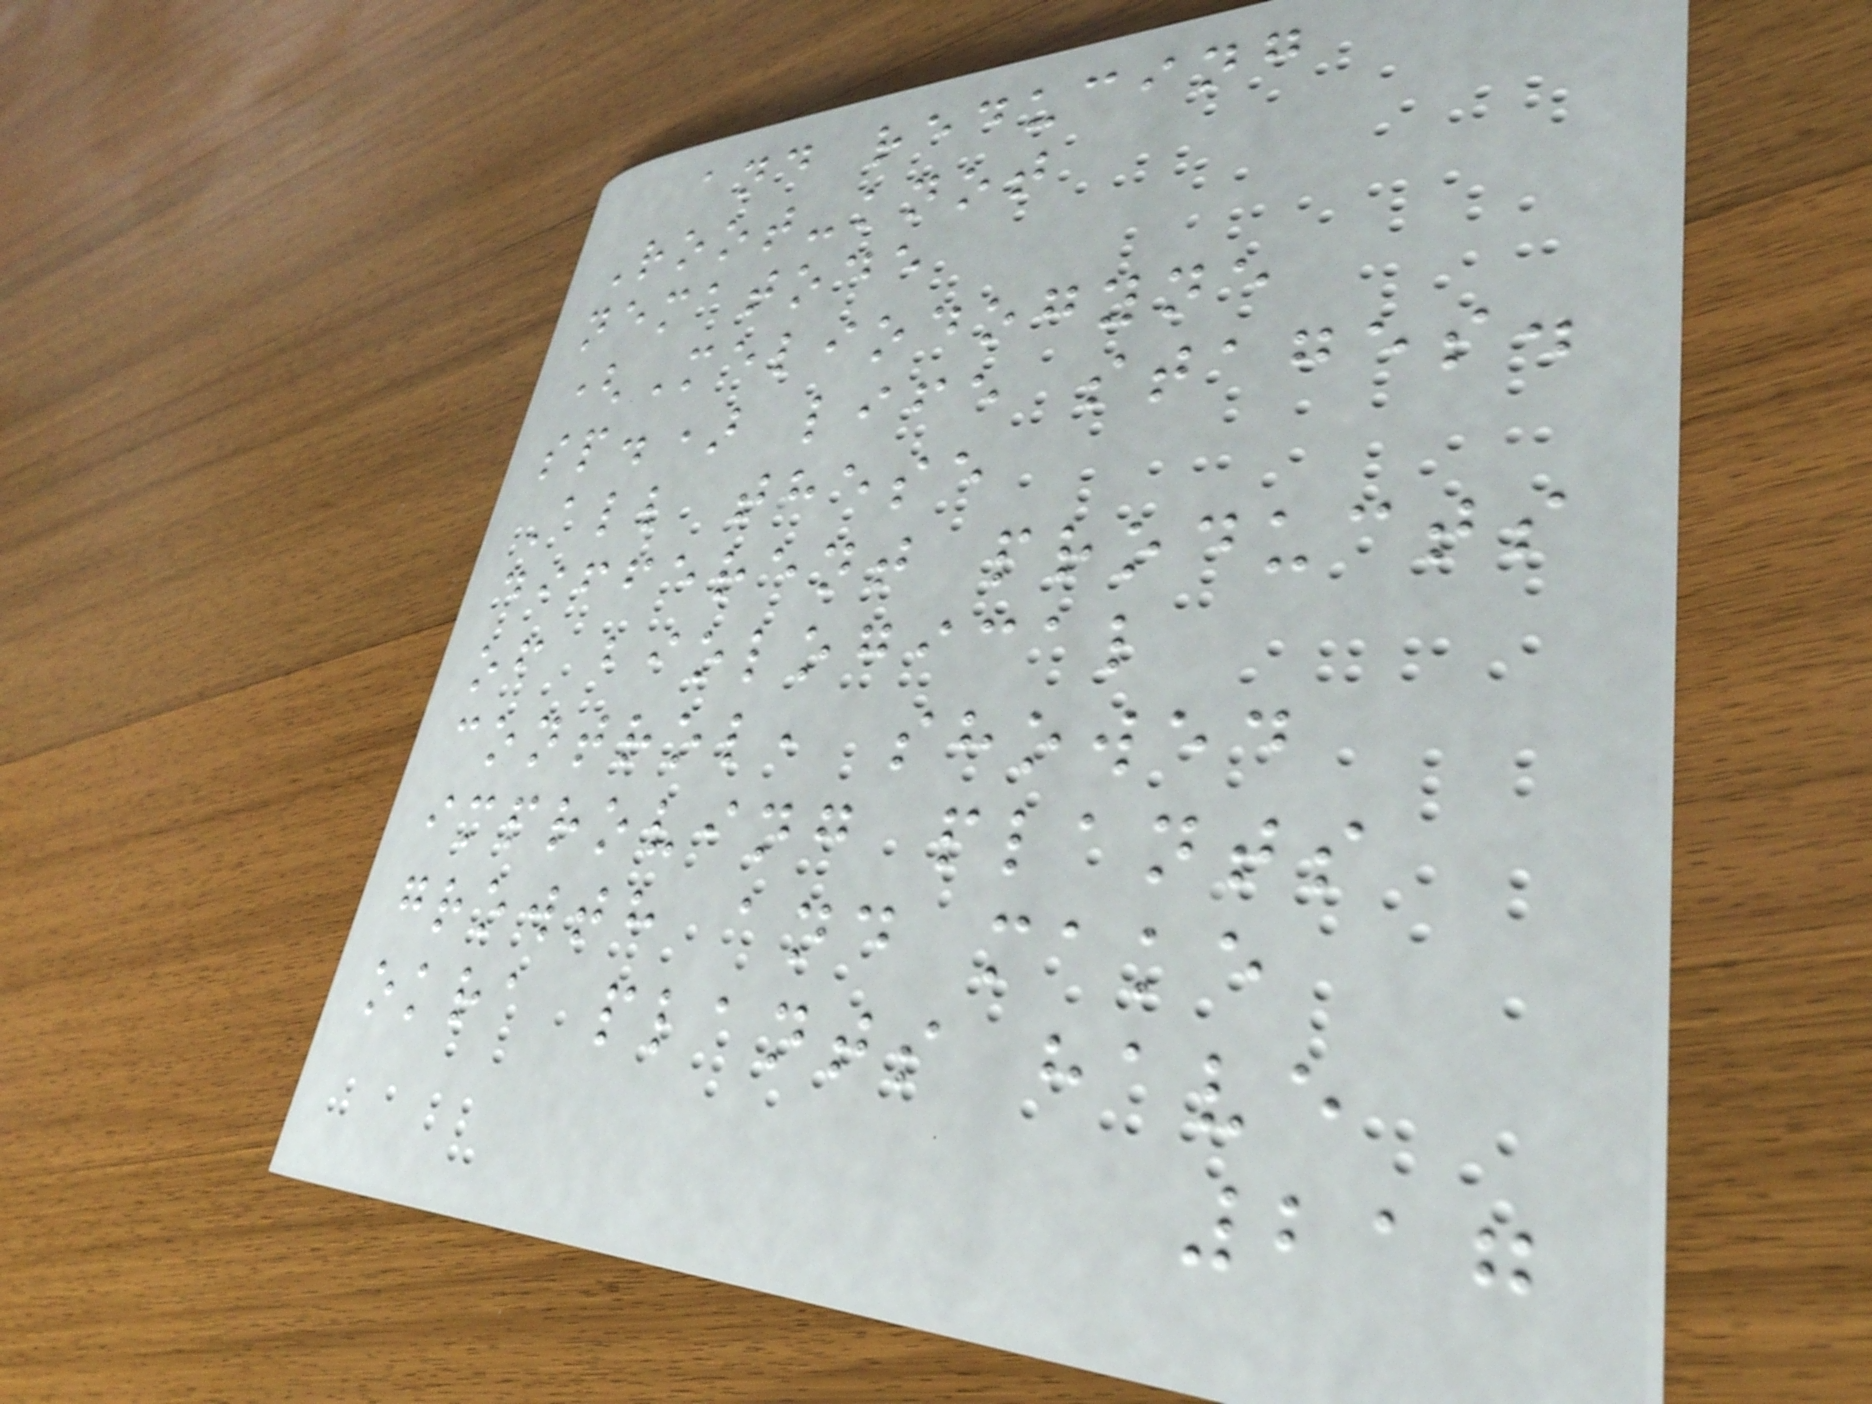and reducing
Root-knot
nematode
(Meliodogyne
sp.) life stages.
All these
different products
of biological
control, showed
improving plants
growth and make
okra plants have
217
